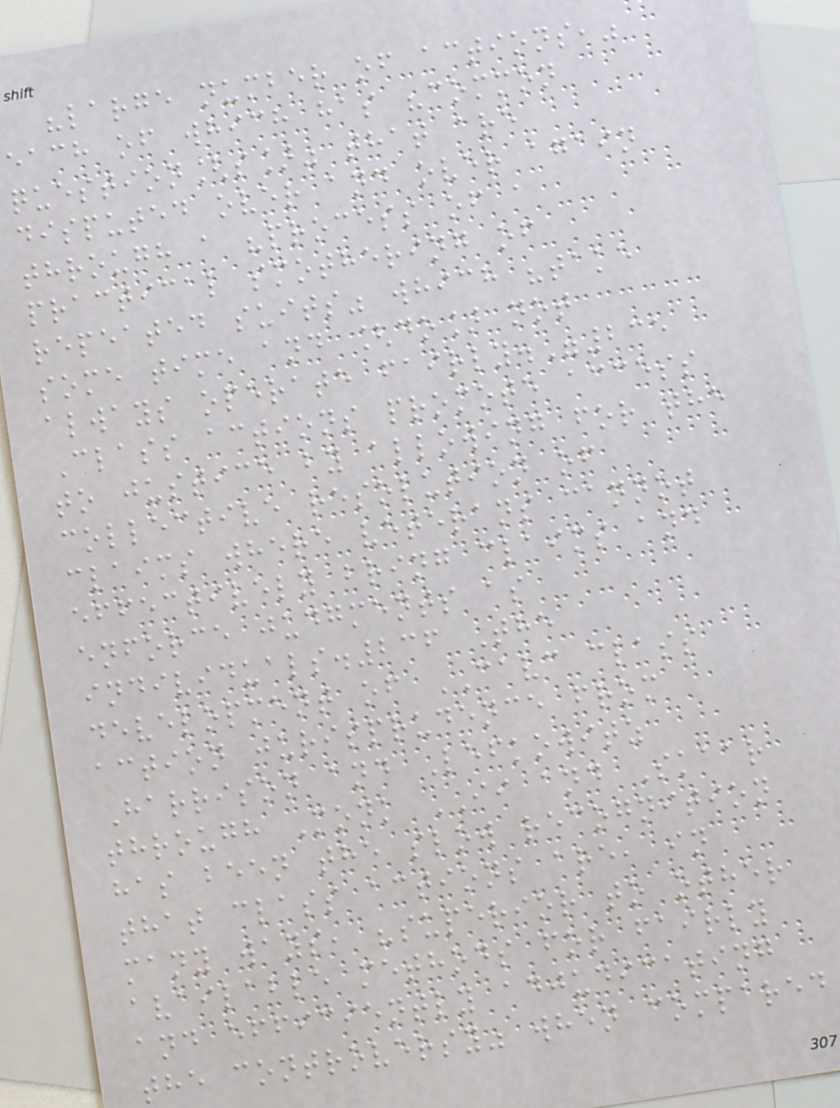"large number of actions,"
each of which has "common
question[s]" that are
disputed over and over again
through a "process of a
practical smothering of
repeated suits" which "take
some time and [do] not
always operate fairly."235
Class actions promote access
to justice by allowing for the
collective resolution of
claims where veterans cannot
effectively bring claims and
enforce judgments as
individuals.236 The
development of CAVC class
action jurisprudence from
Harrison and Lefkowitz
through Monk II and Skaar
has been the slow recognition
that class actions are, in
many ways, "superior to other
available methods for fairly
and efficiently adjudicating
the controversy" when compared
